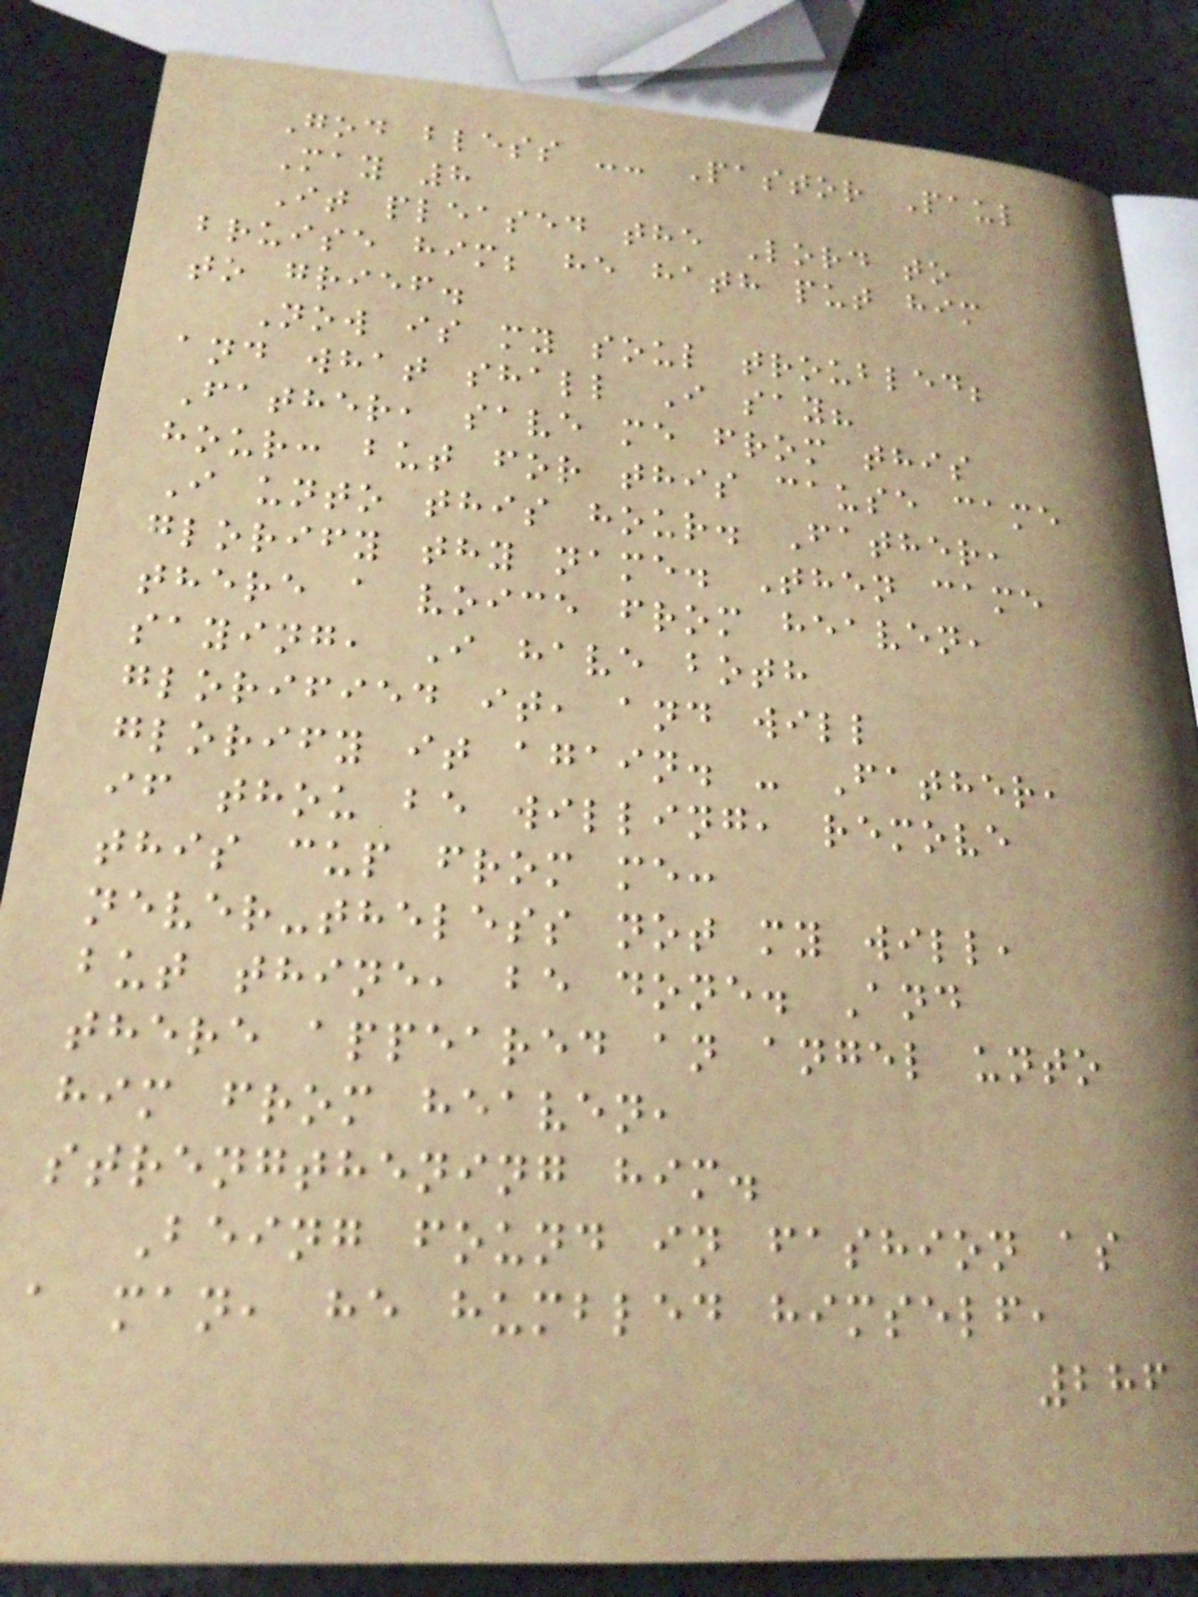God bless -- Pastor Paul
May 8
It pleased the Lord to
bruise him; he hath put him
to grief.
Now is my soul troubled;
and what shall I say?
Father, save me from this
hour: but for this cause came
I unto this hour. Father,
glorify thy name. Then came
there a voice from heaven,
saying, I have both
glorified it, and will
glorify it again. - Father,
if thou be willing, remove
this cup from me:
never-theless not my will,
but thine, be done. And
there appeared an angel unto
him from heaven,
strengthening him.
Being found in fashion as
a man, he humbled himself,
286
